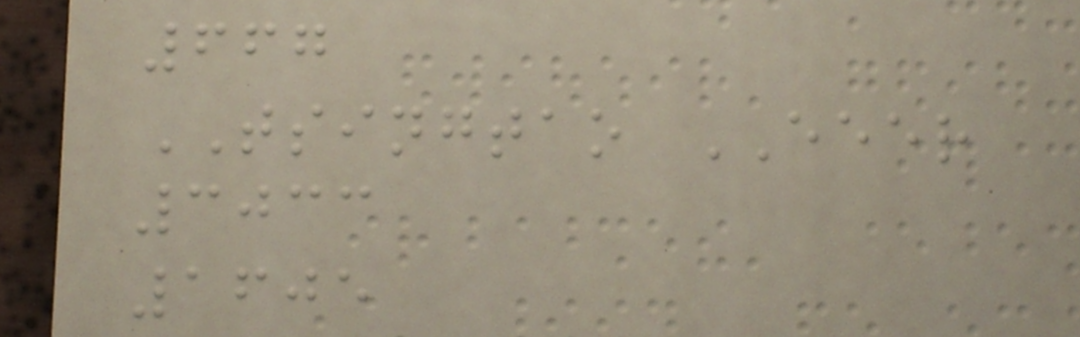667
TSINGTAO EEER
3033
1605
